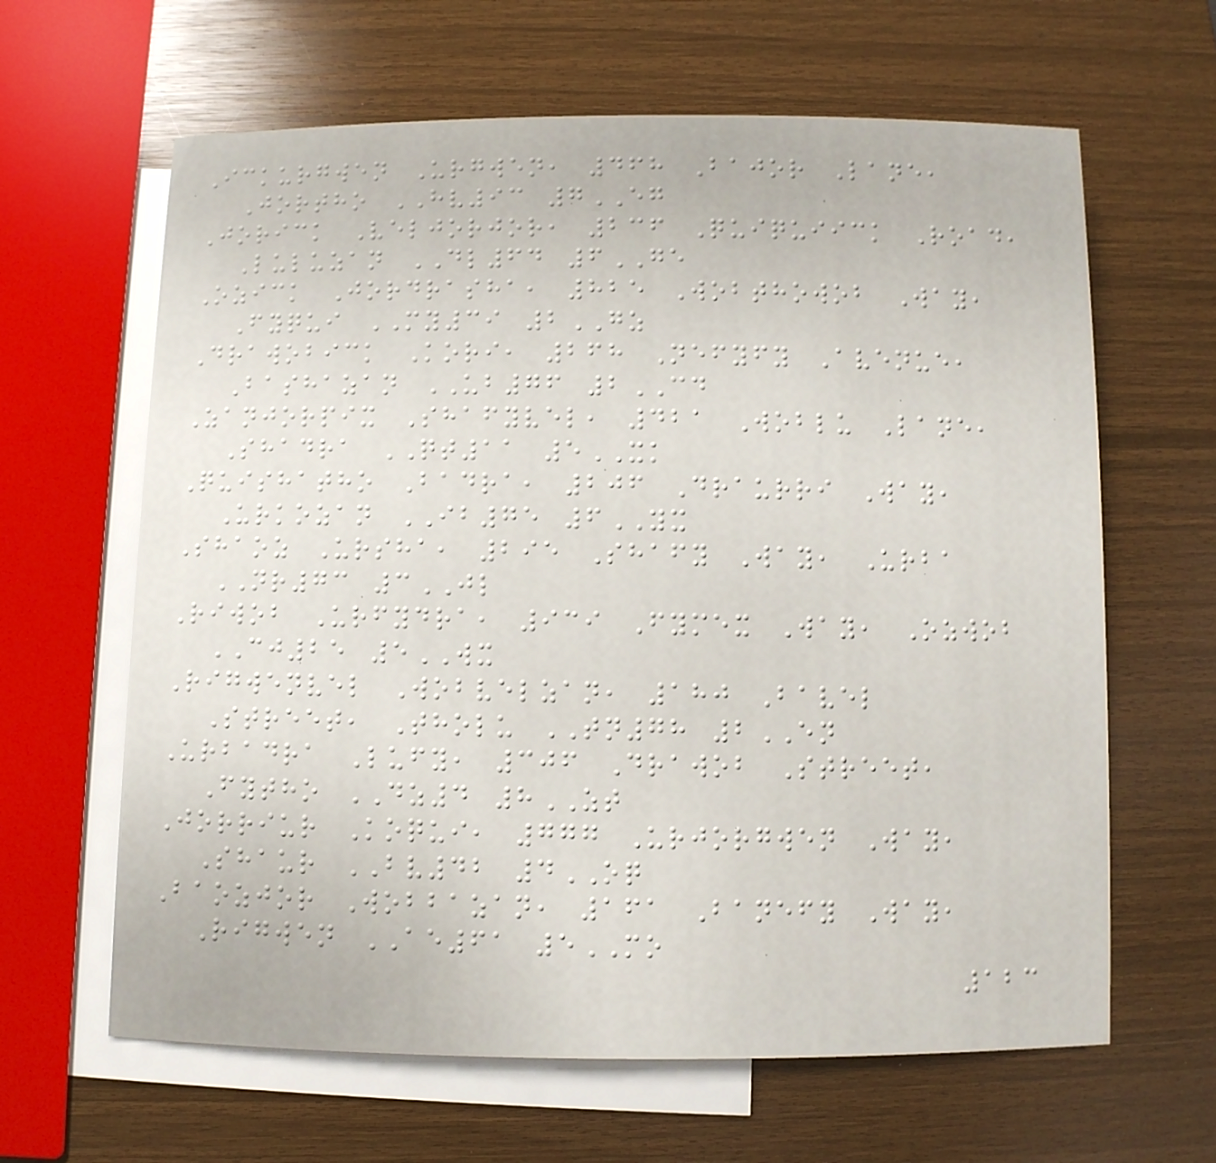Ickurgwen Urgwen, 468 Bajor Lane,
Jortho HV93 7EG
Jorick Veljorjor, 236 Quiquiick Road,
Luluzan DL64 6GE
Ozick Jordrasha, 825 Wobthowob Way,
Fyqui MY39 2GZ
Drawobick Kori, 268 Nefyfy Avenue,
Bashazan UB76 2CD
Zanjorpix Shafyvel, 421 Woblu Lane,
Shadra QT11 5XK
Quishatho Badra, 206 Draurri Way,
Urkozan IB75 6YX
Shaoz Ursha, 295 Shafy Way, Urba
NR73 3JL
Riwob Urfydra, 939 Fymex Way, Ozwob
CJ25 5WX
Rigwenvel Wobvelzan, 180 Bavel
Street, Tholu TN78 2EN
Urbadra Lufy, 306 Drawob Street,
Fytho DZ4 8ZT
Jorriur Koqui, 777 Urjorgwen Way,
Shaur BV42 4OQ
Baozjor Wobbazan, 161 Banefy Way,
Rigwen AE61 5MO
123
